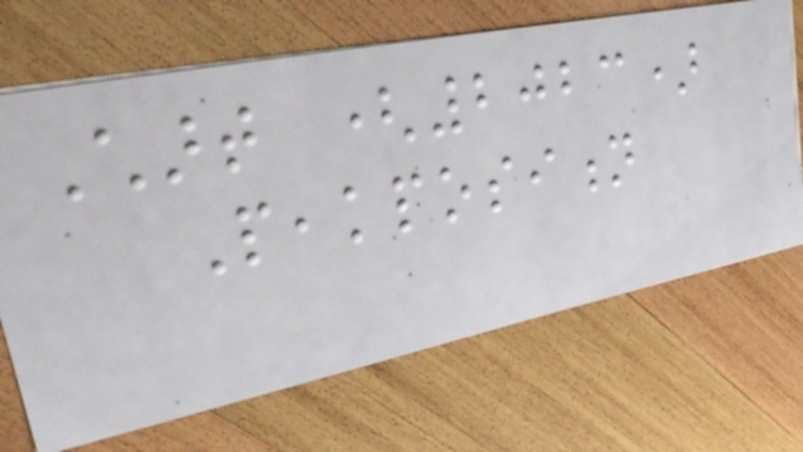Chart (2023)
Peakposition
